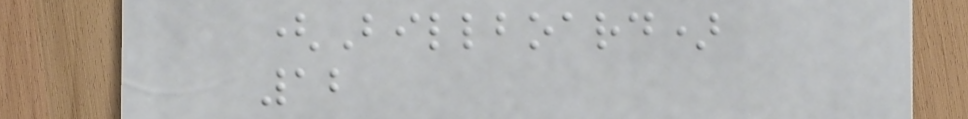(Billboard)
12
